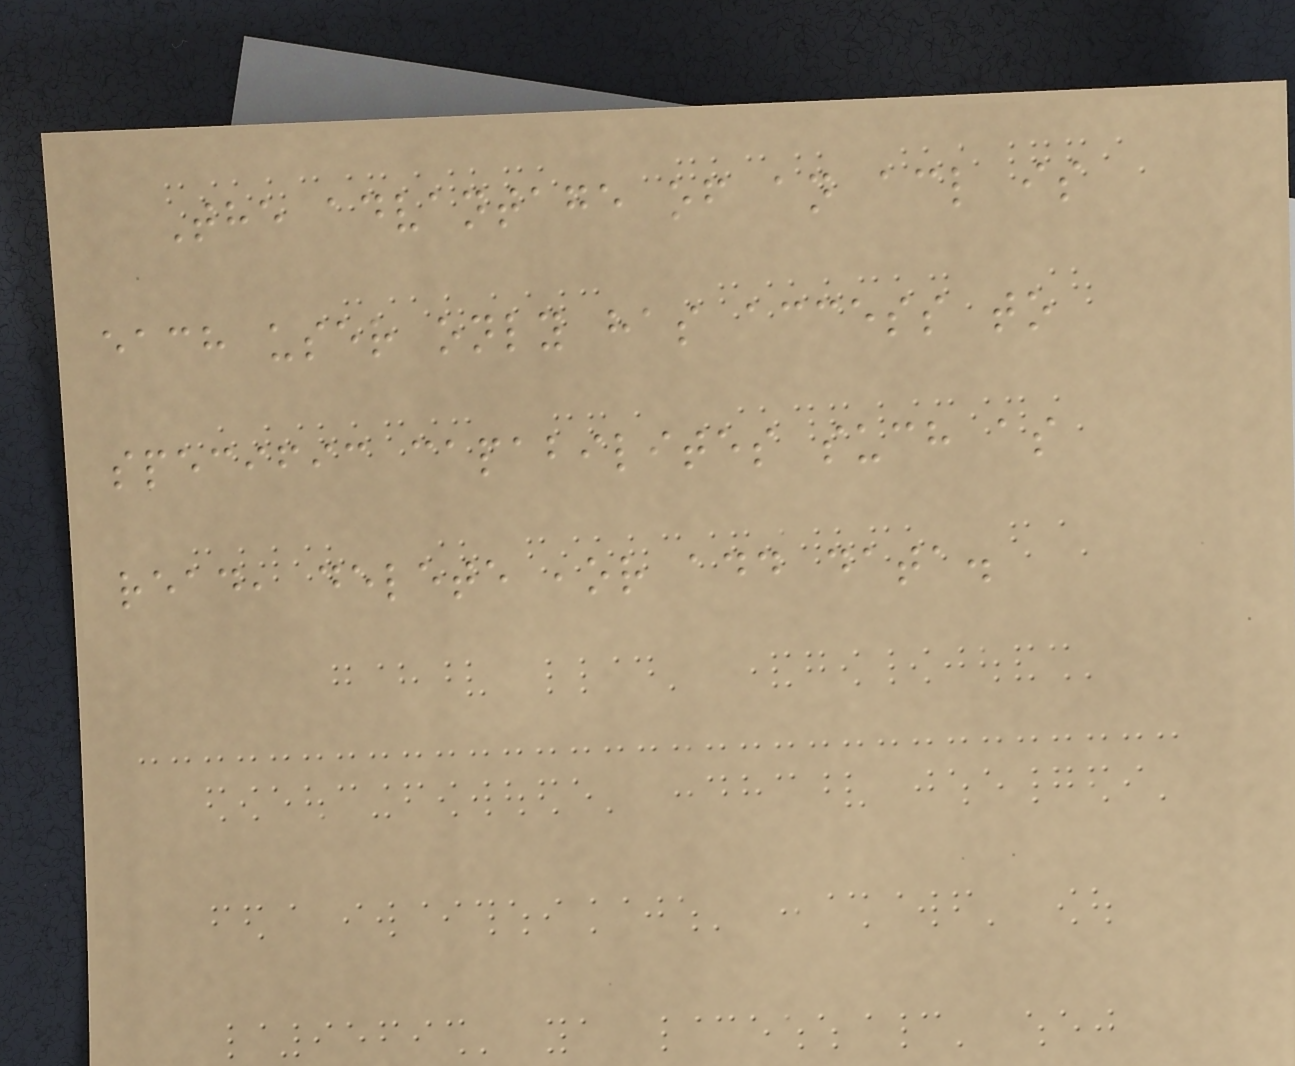The advantage of an acl is
each user only has access to
specific capabilites such as
read, delete ,or add data.
